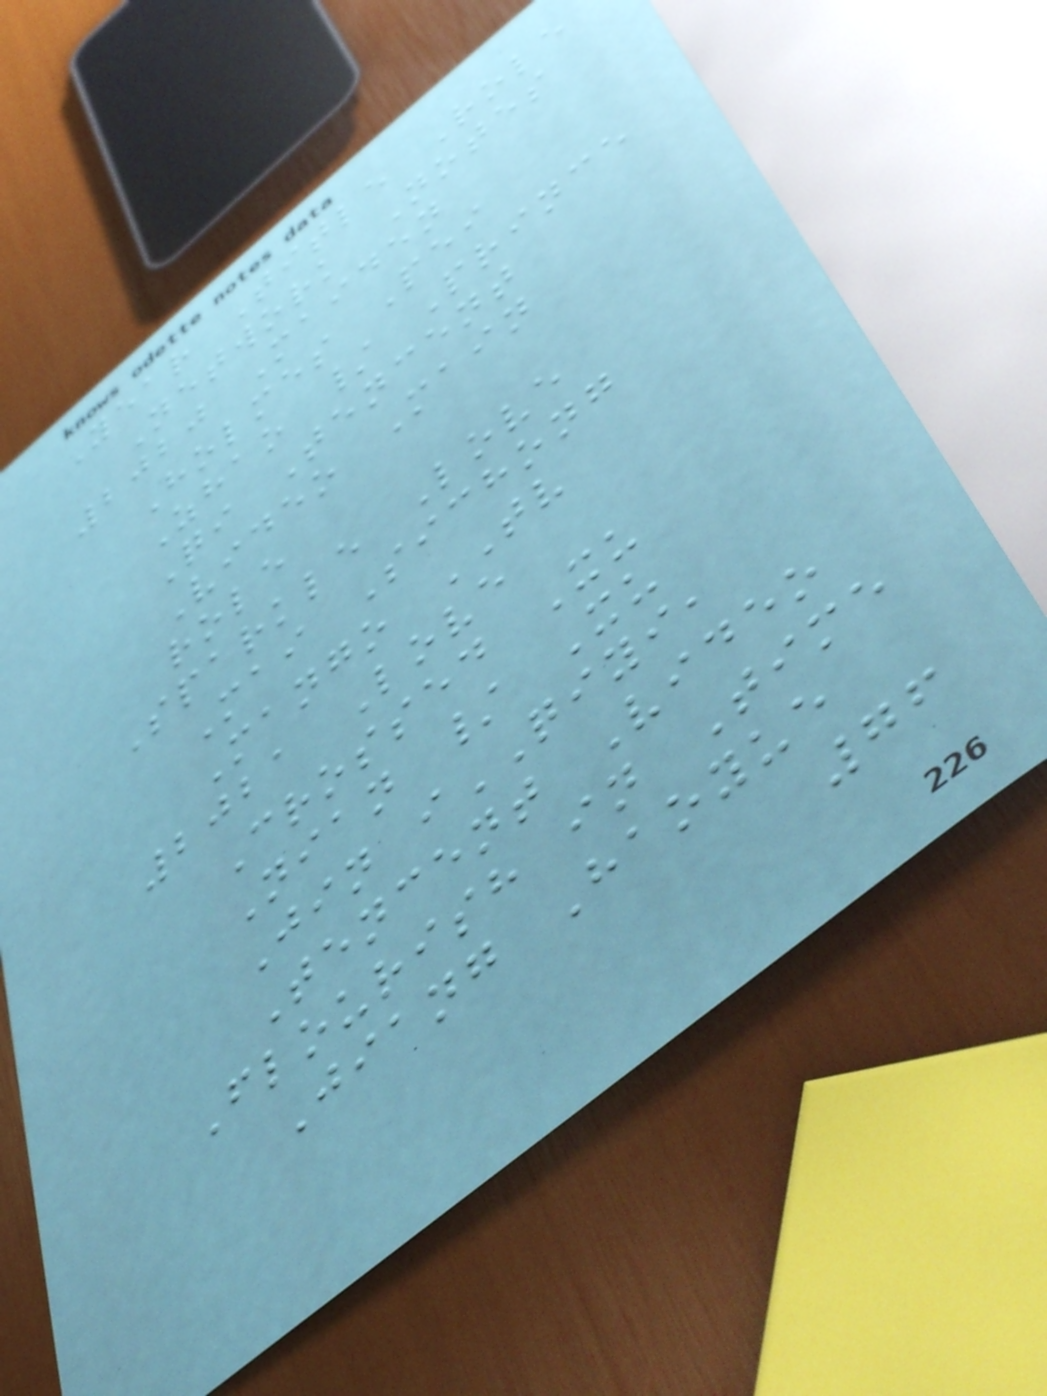Year Title Role
Network Notes
2020 Maiden
Holmes Pei
Zhao / Prince
Qi Tencent
Video Main
role
Sparkle Love
Mai Sichong
Mango TV
2021 Love
Crossed Xu
Nian / Xu
Jin iQIYI,
Tencent Video
Flourish in Time
Jiang Haoyue
76
